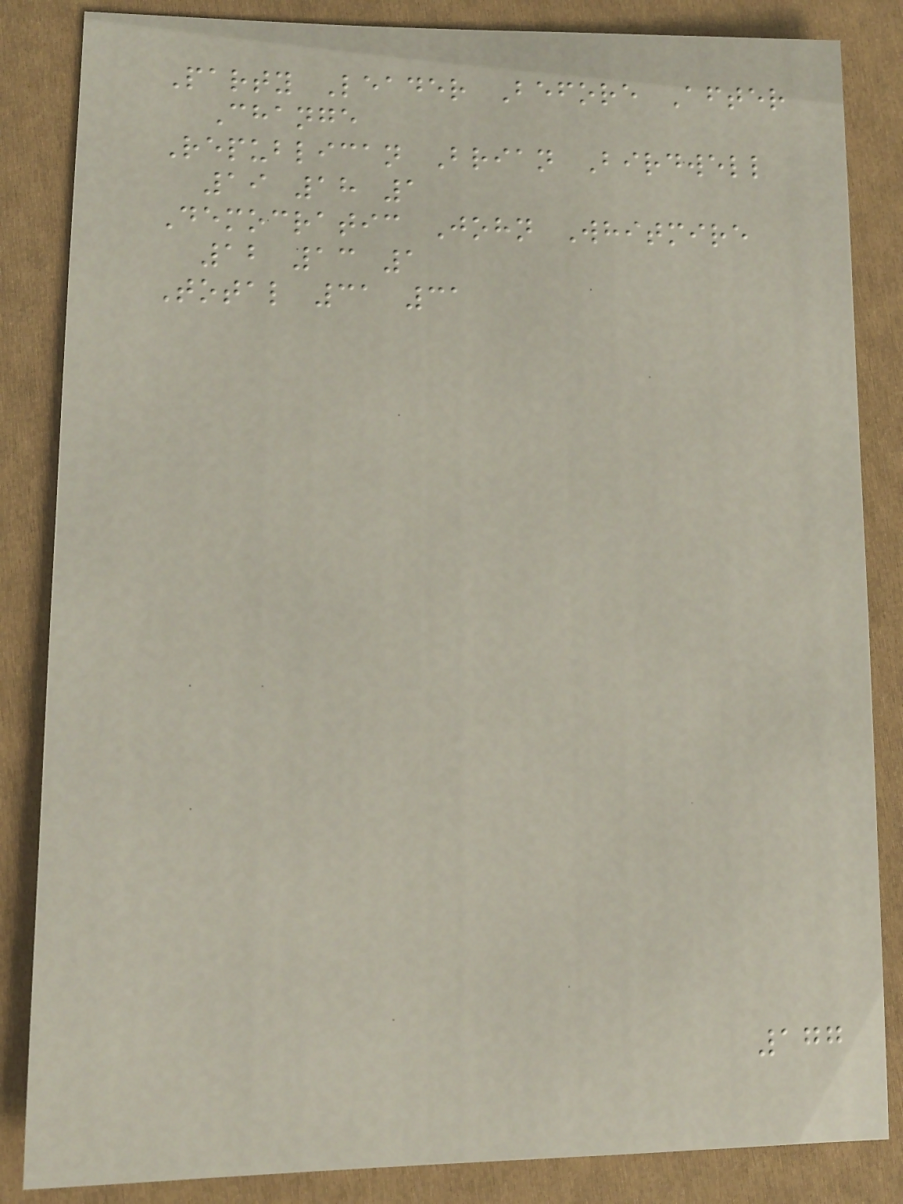Party Leader Before After
Change
Republican Brian Birdwell
19 18 1
Democratic John Whitmire
12 13 1
Total 31 31
177
